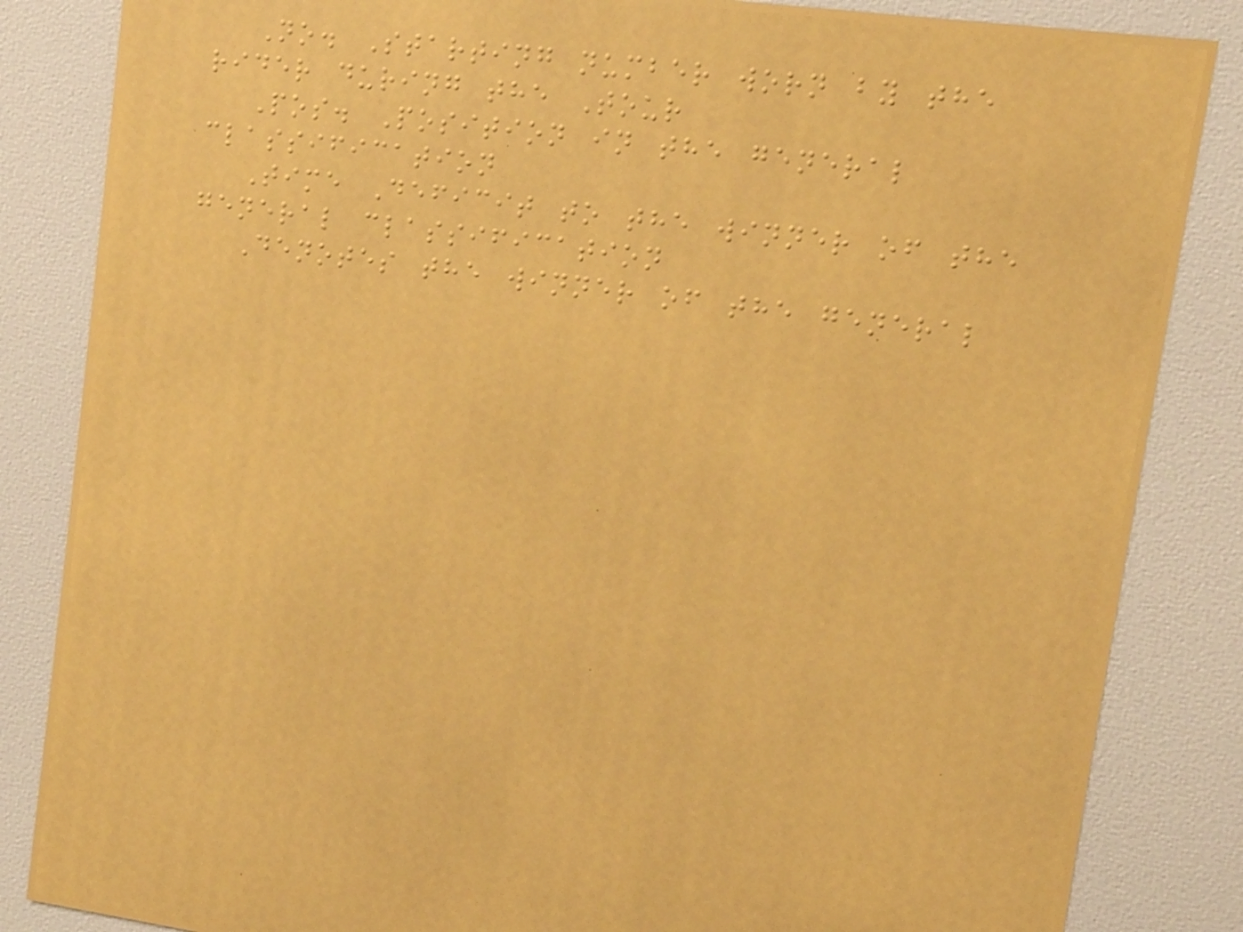No. Starting number worn by the
rider during the Tour
Pos. Position in the general
classification
Time Deficit to the winner of the
general classification
Denotes the winner of the general
